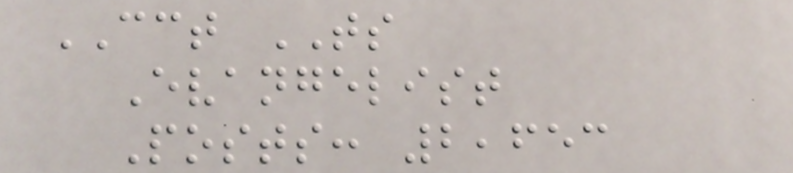CCT TS
Evangelist
Posts: 2,653
